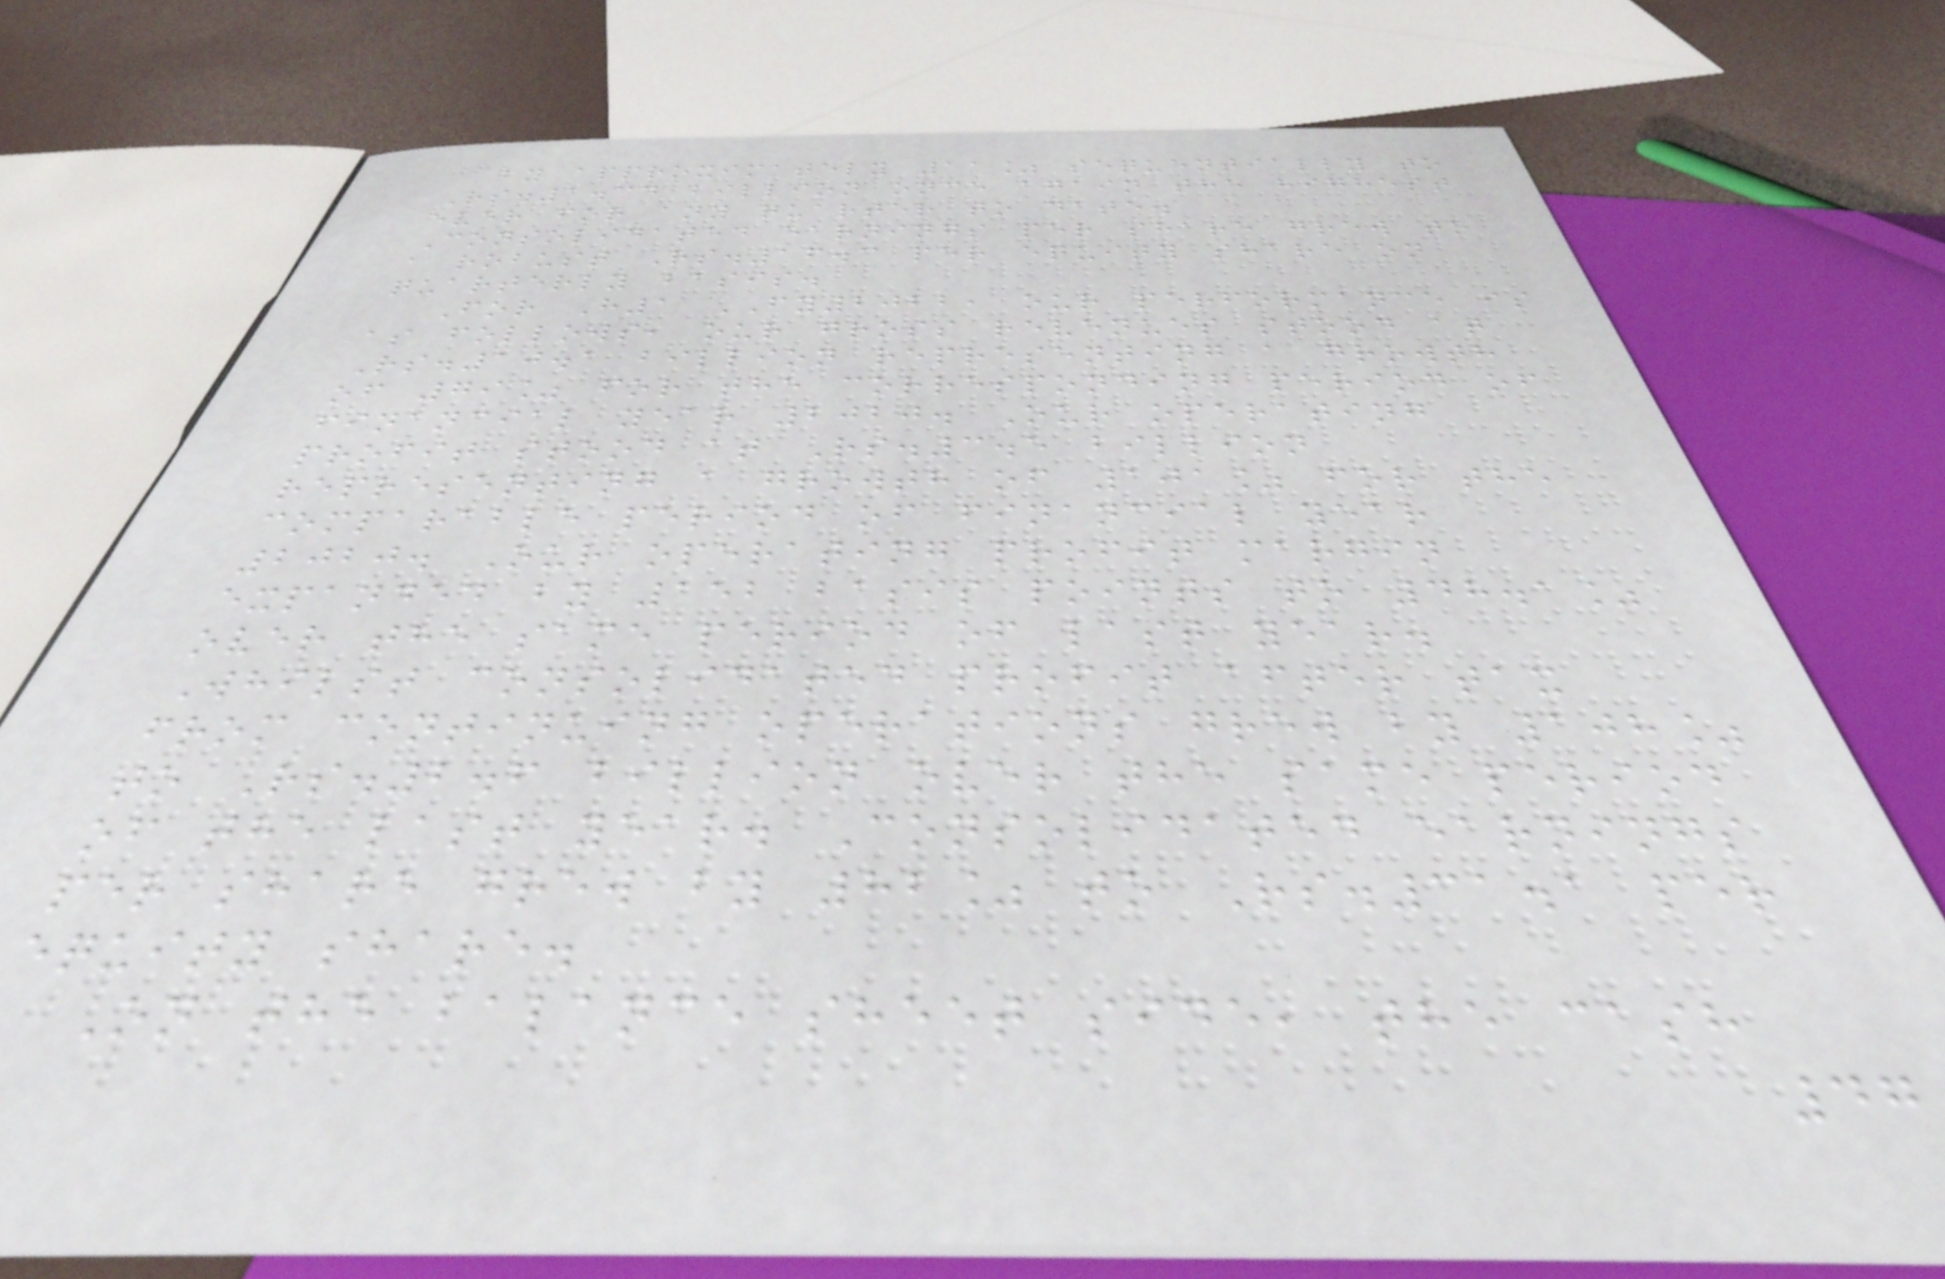by approximately 11% sequentially to
Rs.1.34 billion once again the highest
ever for any quarter to date.
Consolidated earnings per share grew to
a robust Rs.16.3 per equity share on
quarterly basis.
For H1 FY2022, our performance is
as follows, our gross revenues stood at
Rs.10.1 billion representing a growth
of 79% for the corresponding period of
financial year 2020. Our operating
profit stood at Rs.3.5 billion
representing a growth of 101% for the
comparable period of financial year
2020. Our operating profit margin
expanded by 152 basis points to 48.1%
over the same period of last year.
Whilst consolidated profit after tax
from continuing operations grew by 108%
to Rs.2.6 billion over the same period
of the last year. Consolidated earnings
per share grew by 82% to Rs.31.1 per
equity share.
On the balance sheet side, the cash
47
